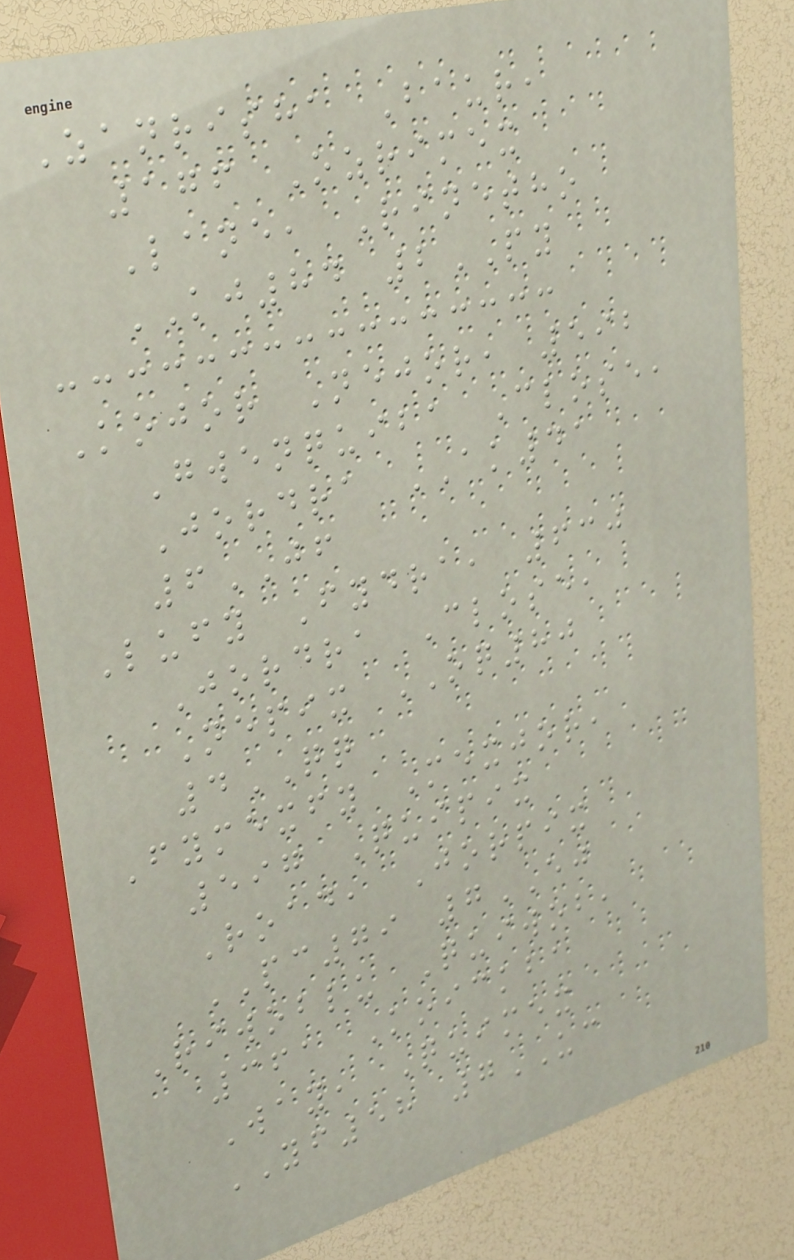Zanrisha Baur,
176 Ozrimex
Lane, Rinetho
KJ84 2PY
Kojor Nejor, 592
Gwenquiba Close,
Jordra AK41
6JF
Lufy Fydra, 630
Jordra Close,
Nepix OQ80
4QQ
Fymexfy Mexjor,
597 Quipix
Road, Jorpix
PC79 7EJ
Riwoblu Quiwob,
361 Koickba
Way, Quimex
YF58 7UC
